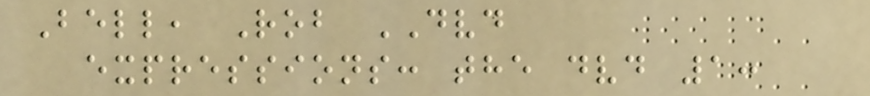Bell, Rob DVD
expressions: the dvd 1:
